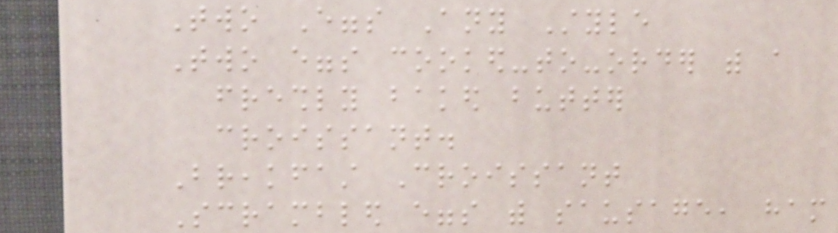Two Eggs Any Style
Two eggs cooked-to-order with a
freshly baked butter
croissant.
Breakfast Croissant
Scrambled eggs with sausage, ham
